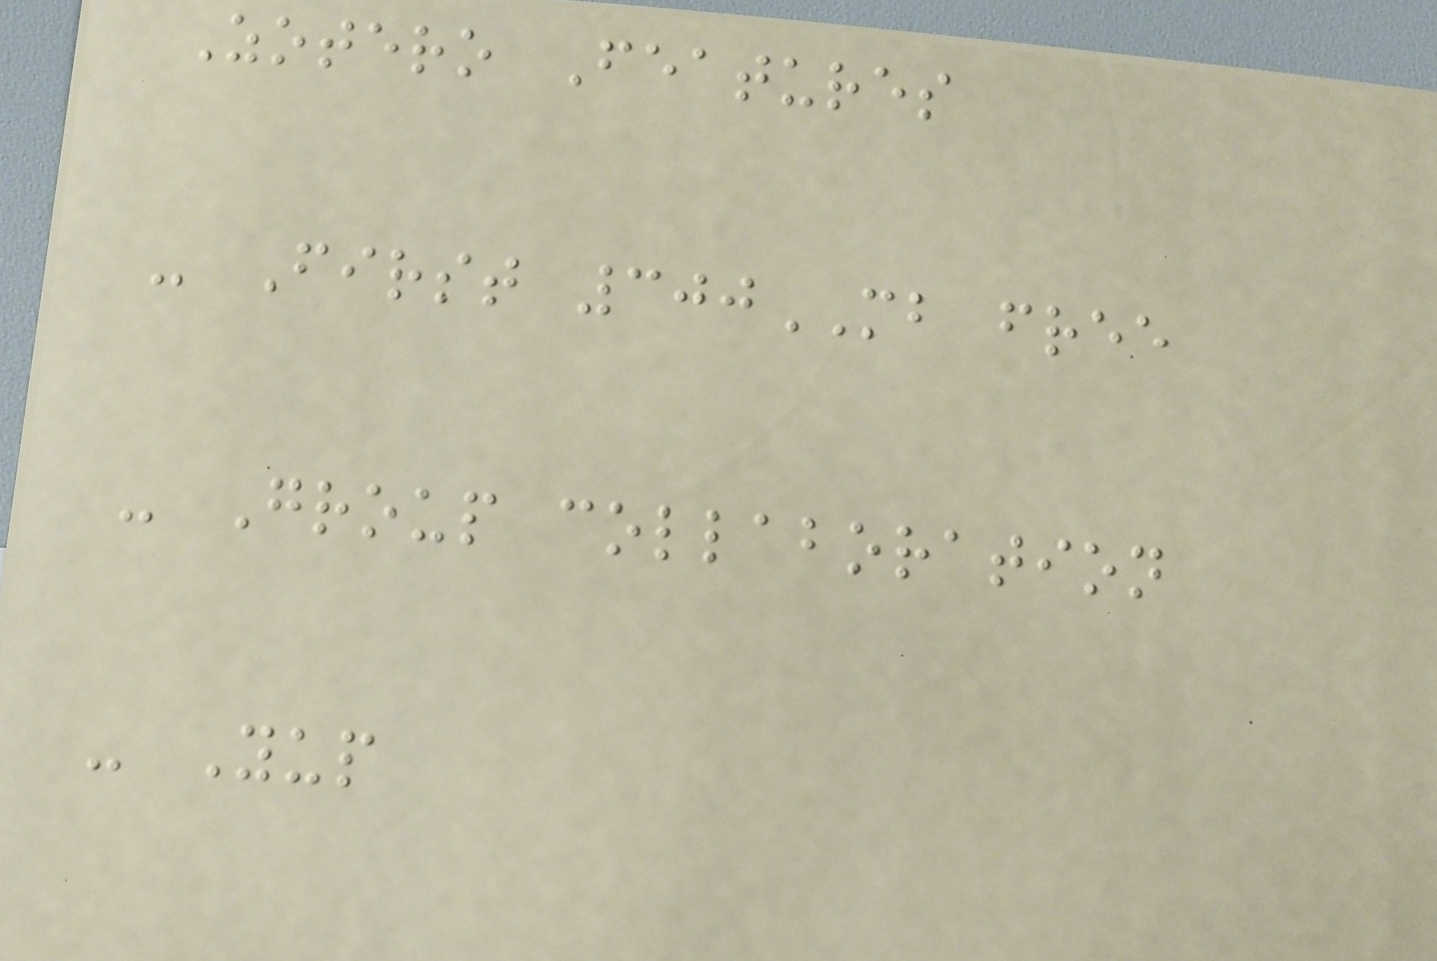Zotero Features
- First 300MB free
- Group collaboration
- Yup
